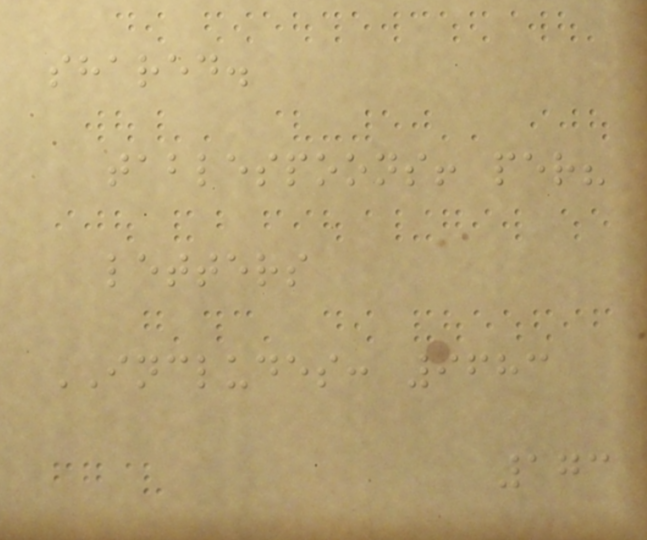shared.
tablespoons! per?
letters
INCLUDES: 9683
173
